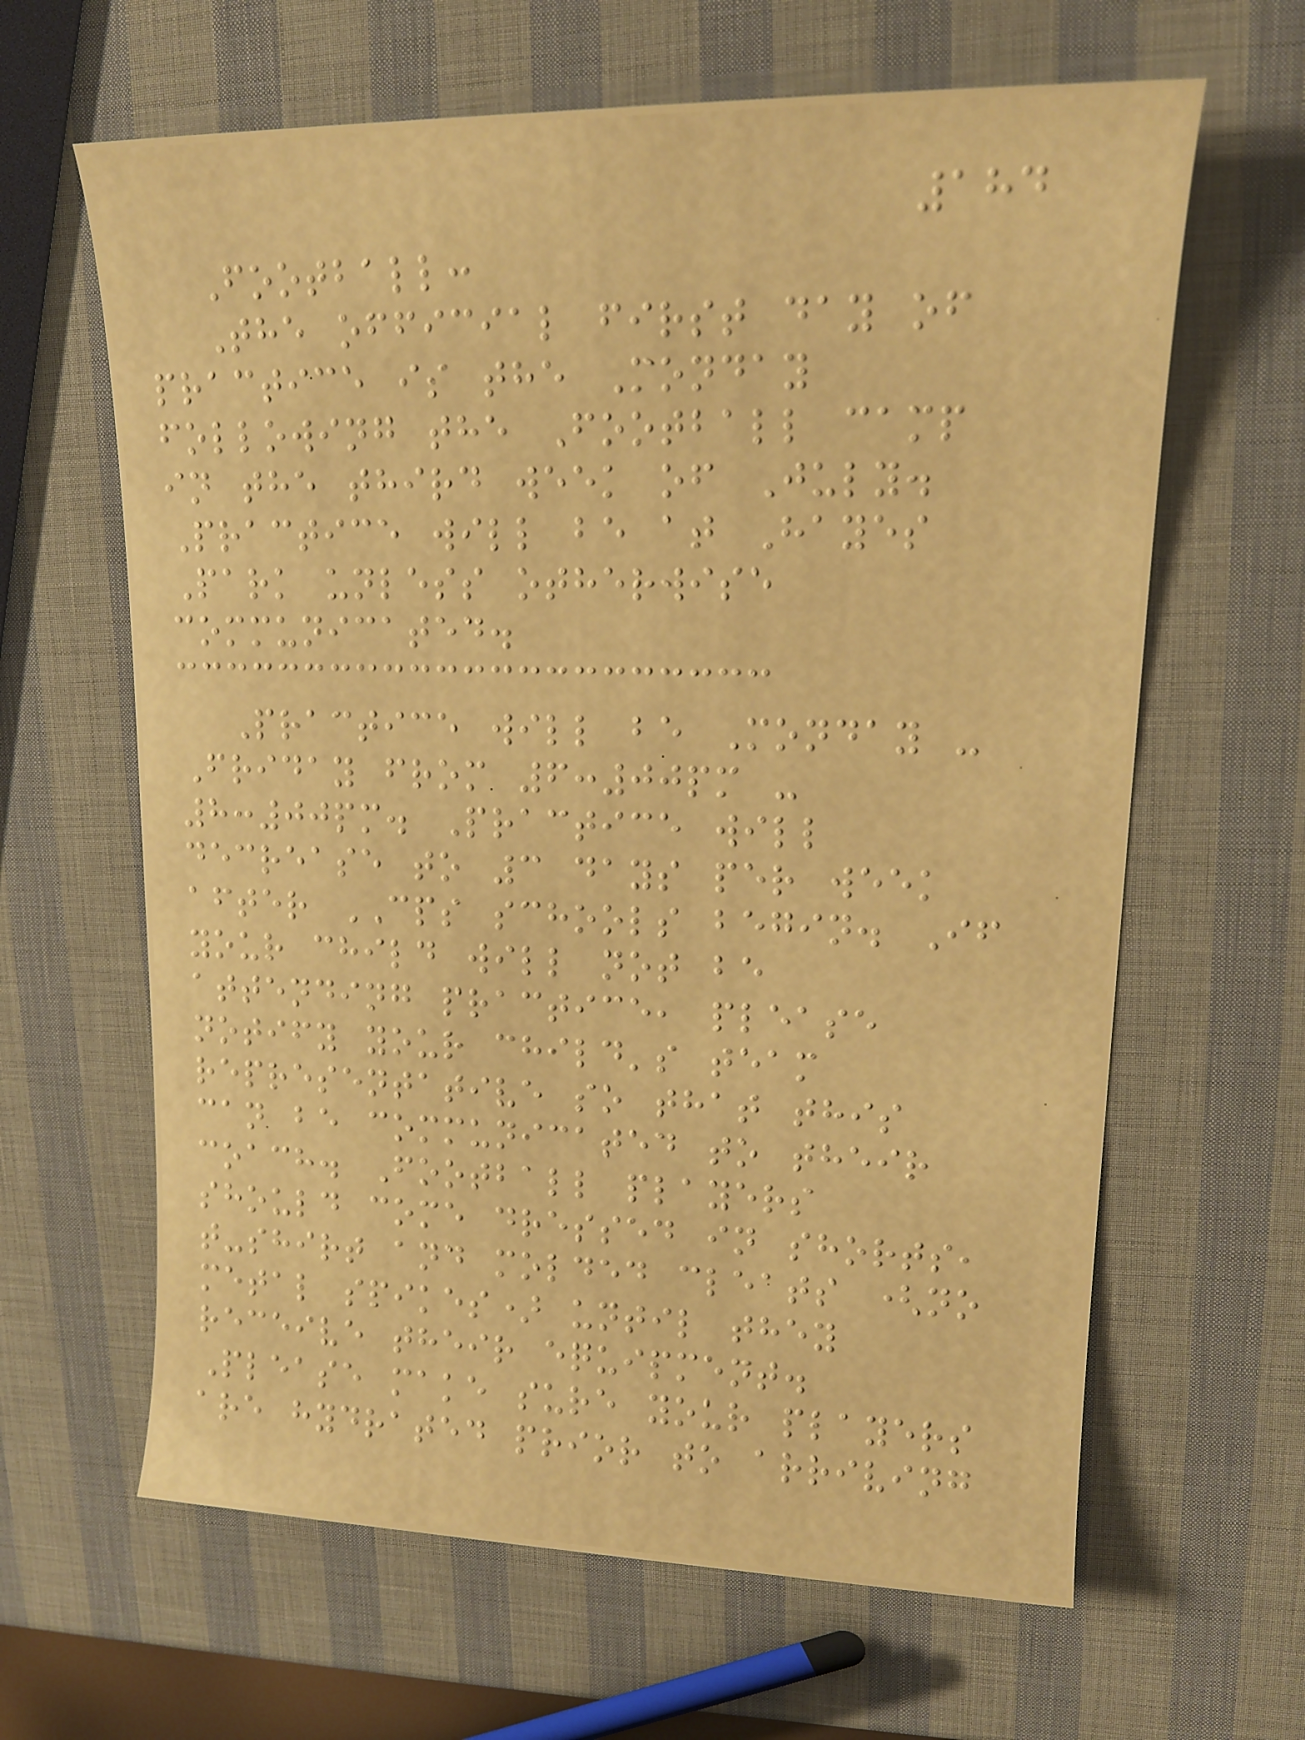184
Football:
The official first day of
practice is the Monday
following the Football camp
in the third week of July.
Practice will be at Hayes
Park unless otherwise
communicated.
Practice will be Monday -
Friday from 6:00pm -
8:00pm. Practice will
decrease to 3 days per week
after CPS schools begin. If
your child will not be
attending practice, please
notify your child's team
representative so that this
can be communicated to their
coach. Football players
should come dressed in shorts,
t-shirt and molded cleats (no
metal spikes) until they
receive their equipment.
Please make sure your players
are hydrated prior to arriving
